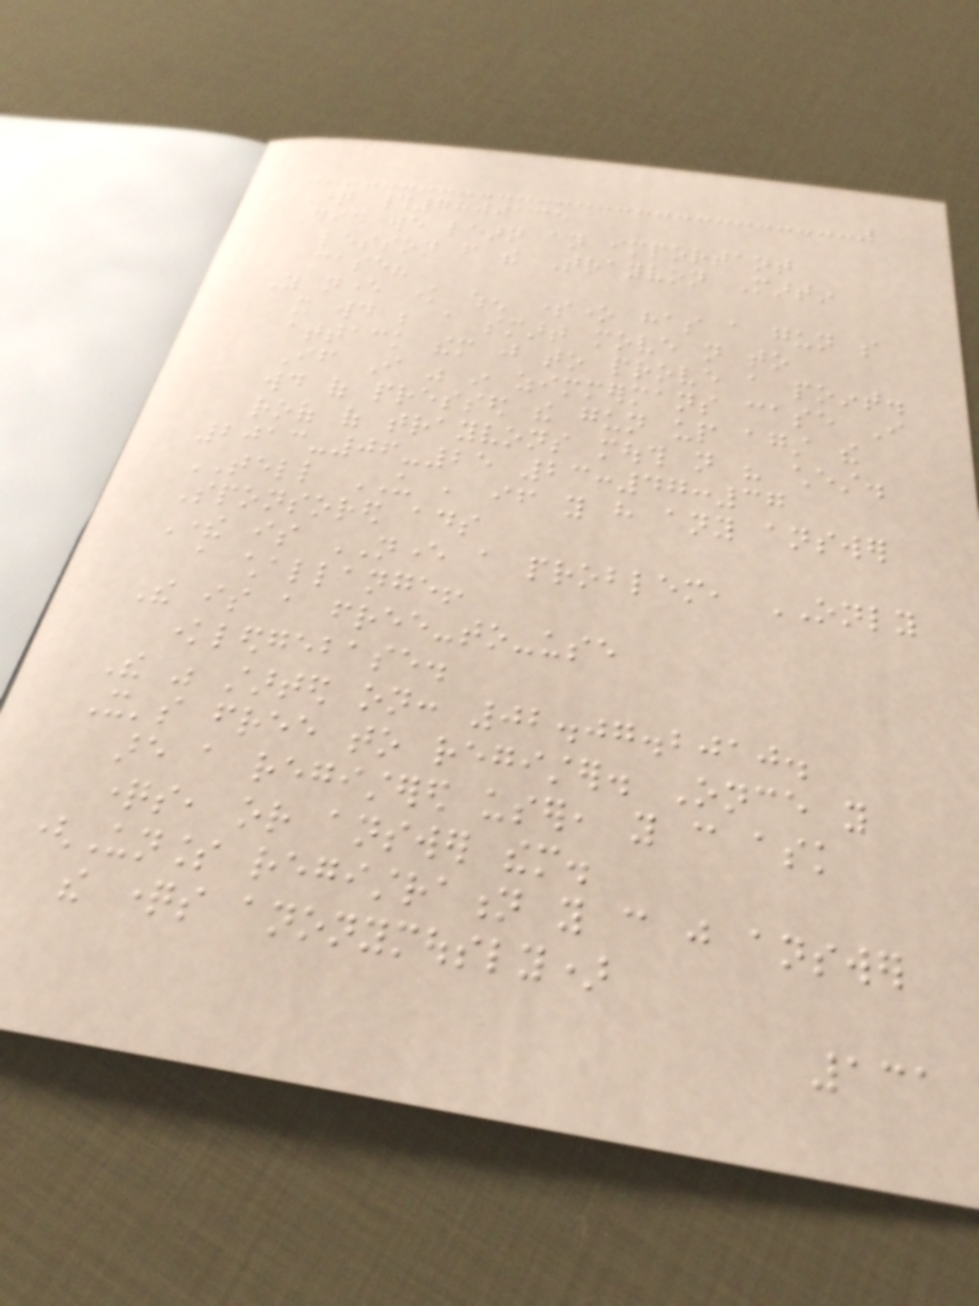Question #7800135
Did we learn an important
lesson from the Trayvon Martin
case?
You never know when someone has a gun so
it would be a smart move not to
attack them just to prove a point.
If I was in zimmermans case I
would of pressed the gun up against the
roof of trayvons mouth not his chest.
2013-06-25 23:47:37
TELL US , if you have any answer
Sponsored ads
There is NEVER a problem, ONLY
a challange!
The is a free-to-use
knowledgebase.
The was started on: 02.07.2010.
It's free to register. Once you
are a registered user, you can ask
questions, or answer them.
(Unless registration you can just answer
the questions anonymously)
131
